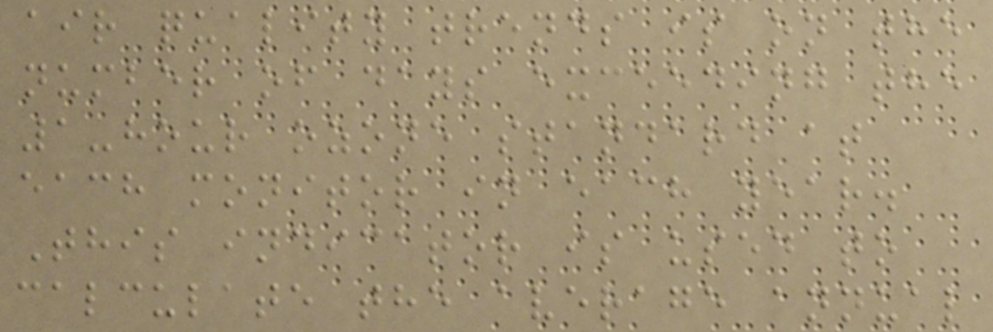air quality trends is on the
number of days exceeding the
1-hour ozone standard at
each monitor in each year.
This indicator is used to
calculate the average annual
